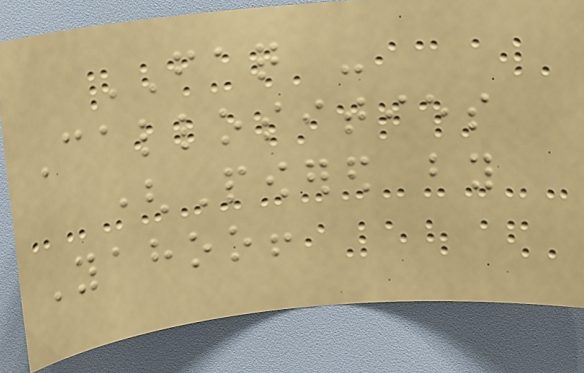FAQ -
Callosities
(Powered by
Yahoo!
